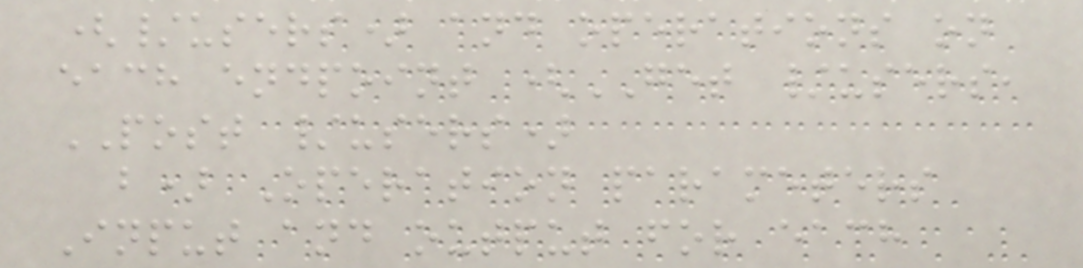(/users) and operations on
each endpoint (GET /users,
POST /users)
b) Operation parameters
Input and output for each
